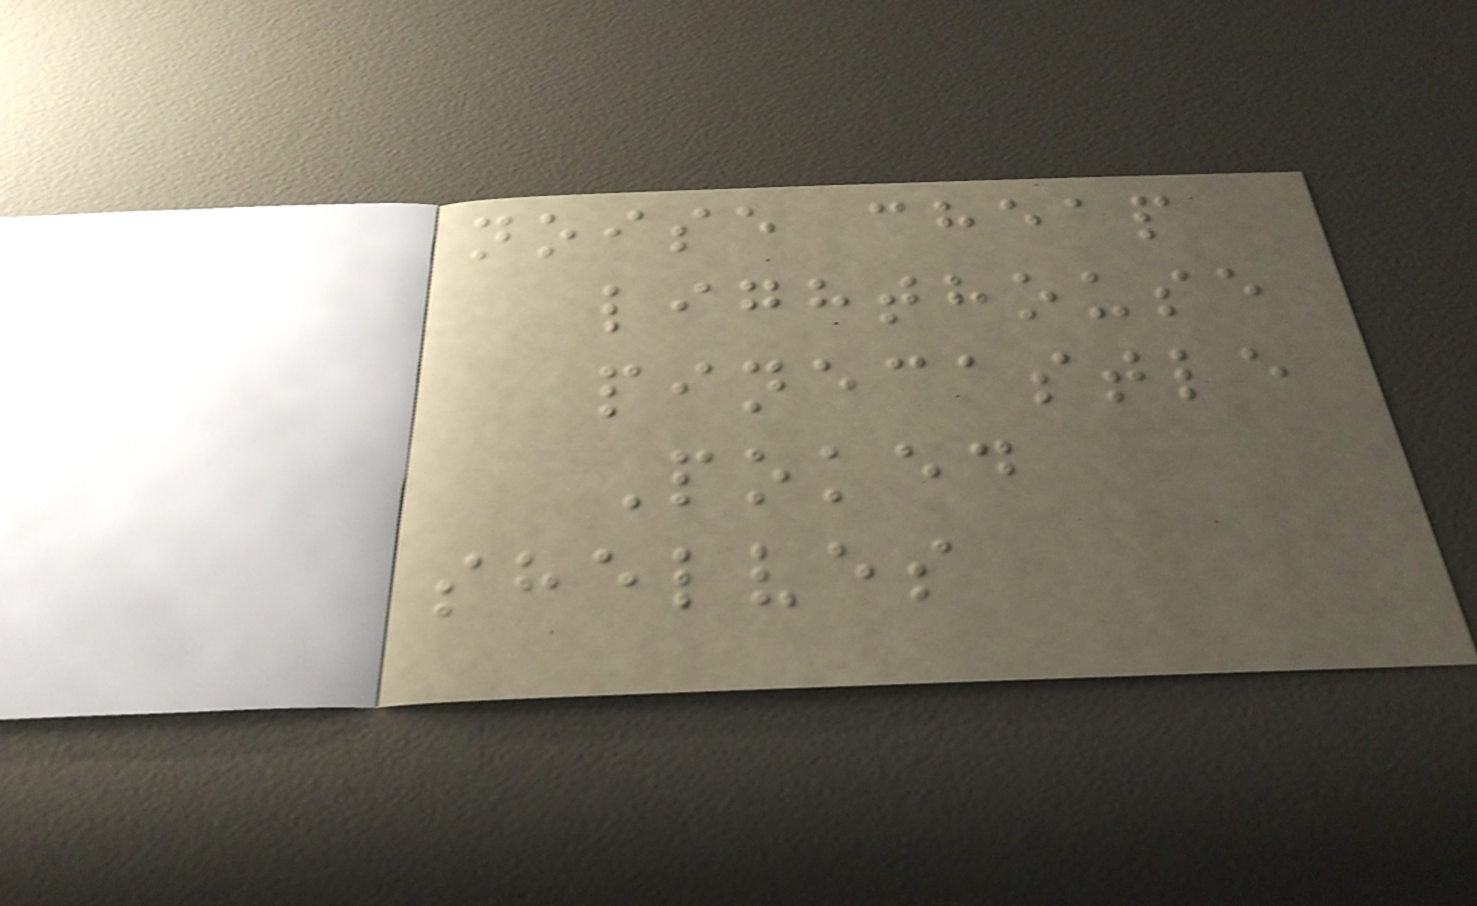noise cheap
lighthouse
pinecastle
Poked
shelves
